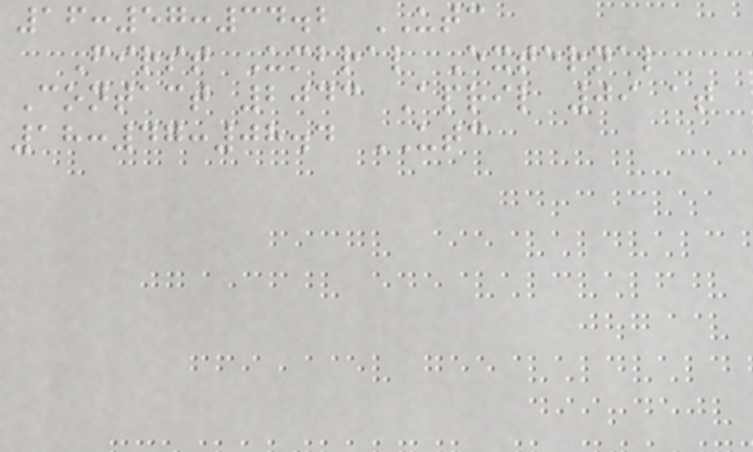16:57:34.2 UTC
First Umbral External
Contact 2043 April 09 at
18:47:08.4 UTC
